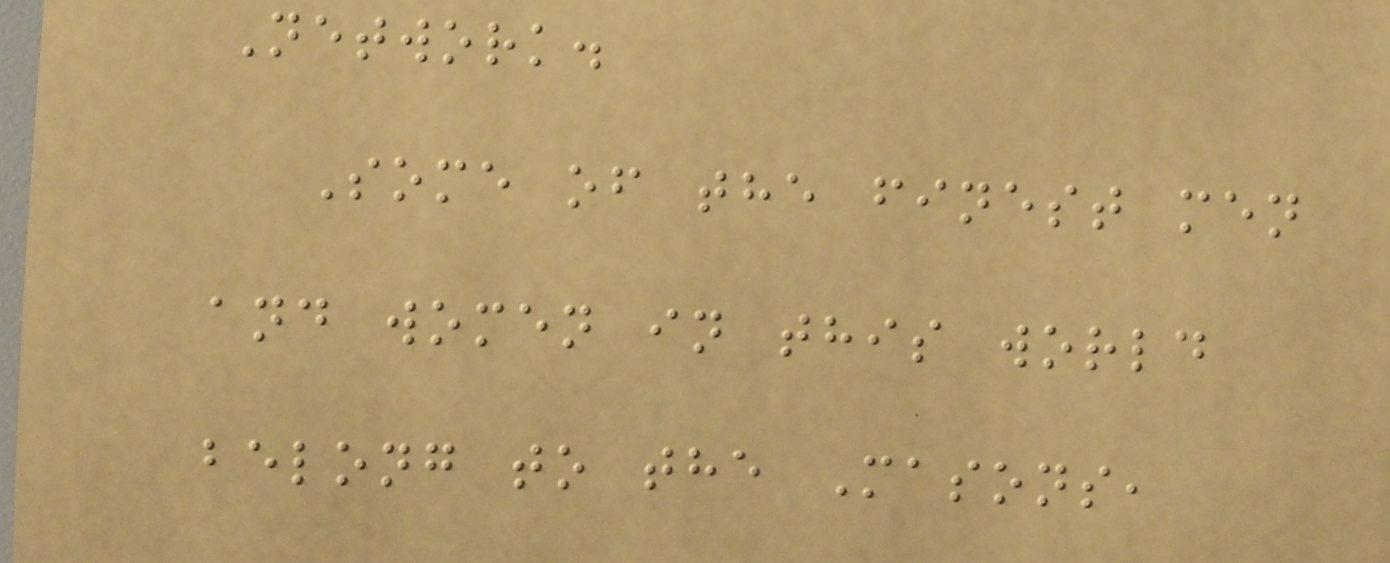Network.
Some of the finest men
and women in this world
belong to the Masons,
